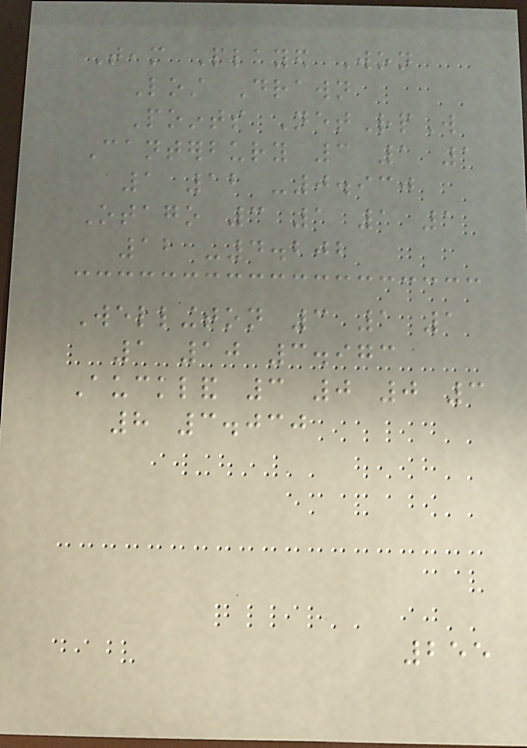Team Played Won
Lost Drawn
Points NetRpW
Canterbury 3 1 1
1 12 -0.930
Otago 3 1 1 1
12 -4.202
Wellington 3 1 1
1 10 3.973
Auckland 3 0 0 3
8 3.030
255
